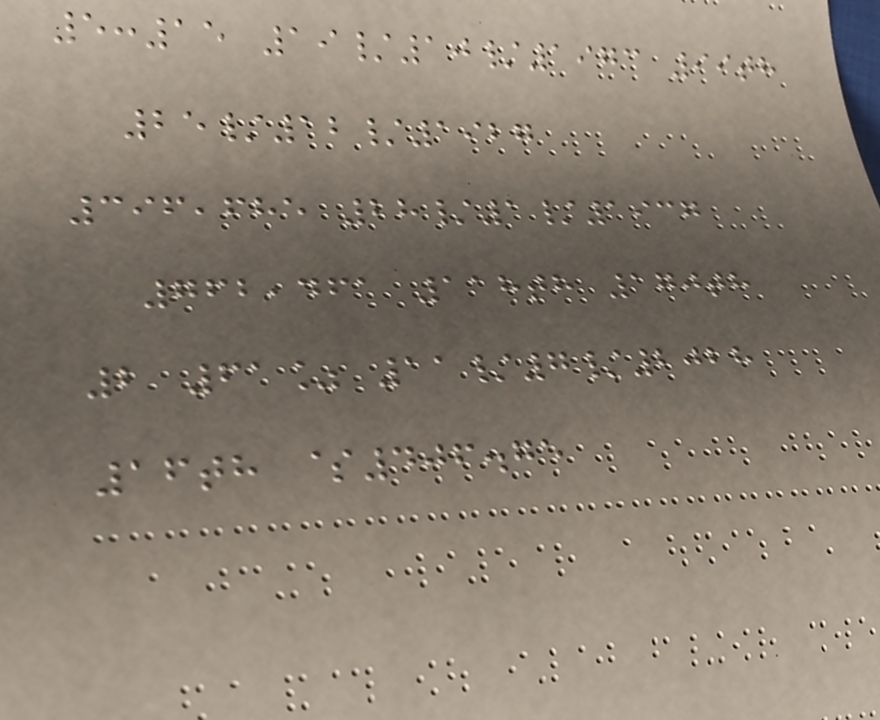5:15 19/10/1973 99th
25/12/1927
396,685 28/1/1937
762,461 118th 170th
2 61% 11/7/2028
16th $406.75
